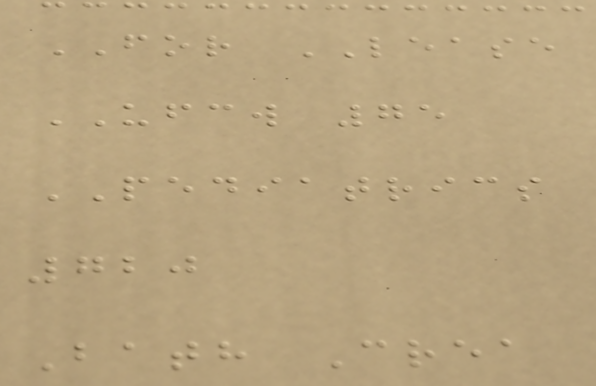FOR LEASE
UFCW 75
PEDIATRICS
720
Bath Crea
